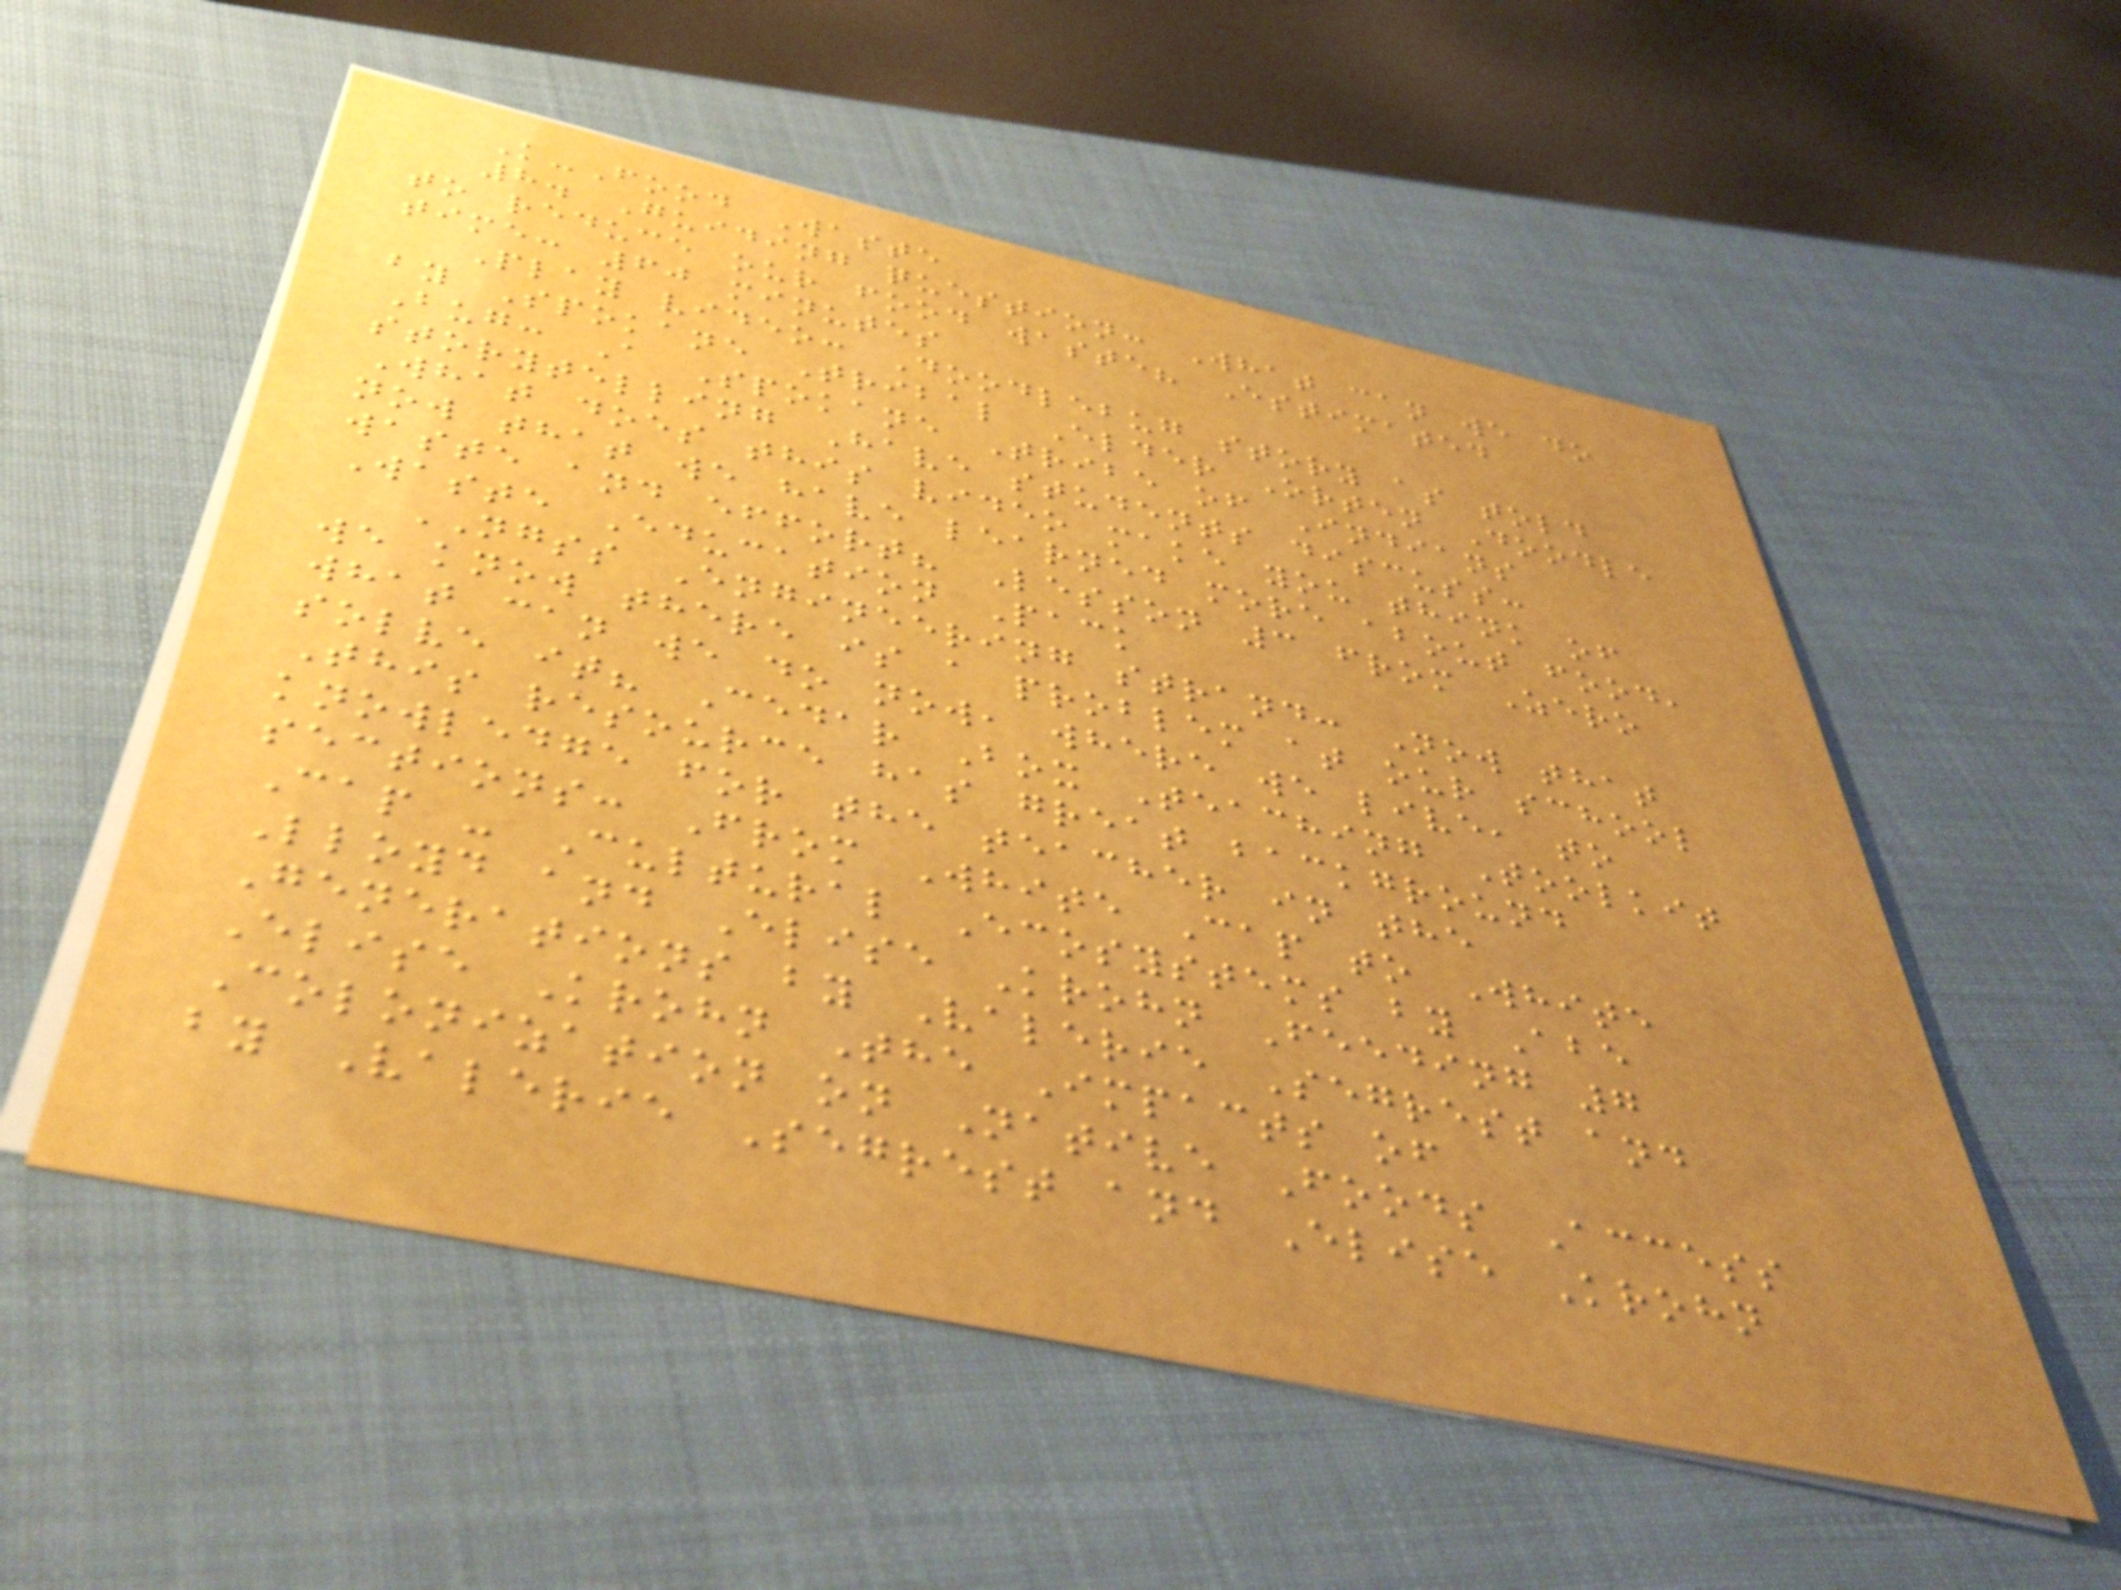K-Food Waste
8. Guiding question: What can we do
to reduce our food waste? Estimated
time: 60 minutes
Play video: Doodlebug story as told
by Spokane Tribal Elder Orten Doodle
Bug: A Spokane Tribe of Indians
storytelling Have students discuss:
What does this video make you think of
now that we have learned more about food,
waste and effort? Lesson 3 from Zero
Waste Education Pack
NGSS Engineering strand: Now that
we know there is a problem at our school
what can we do now, where we live, to
solve it? Cedar Box Teaching Toolkit
This resource has great background
knowledge for the teacher in the
sections: From White Cap to White
Cap - Cultural Ecosystems by Abe
Lloyd and Elise Krohn Feeding 7
Generations by Valerie Segrest and
Elise Krohn The Impacts of
Colonization on Native Foods Access
by Valerie Segrest and Elise Krohn
